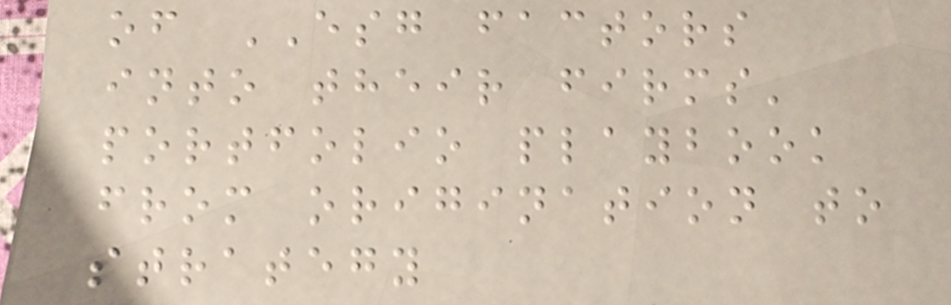of ESG factors
into their firms'
portfolio playbook
from origination to
strategy
